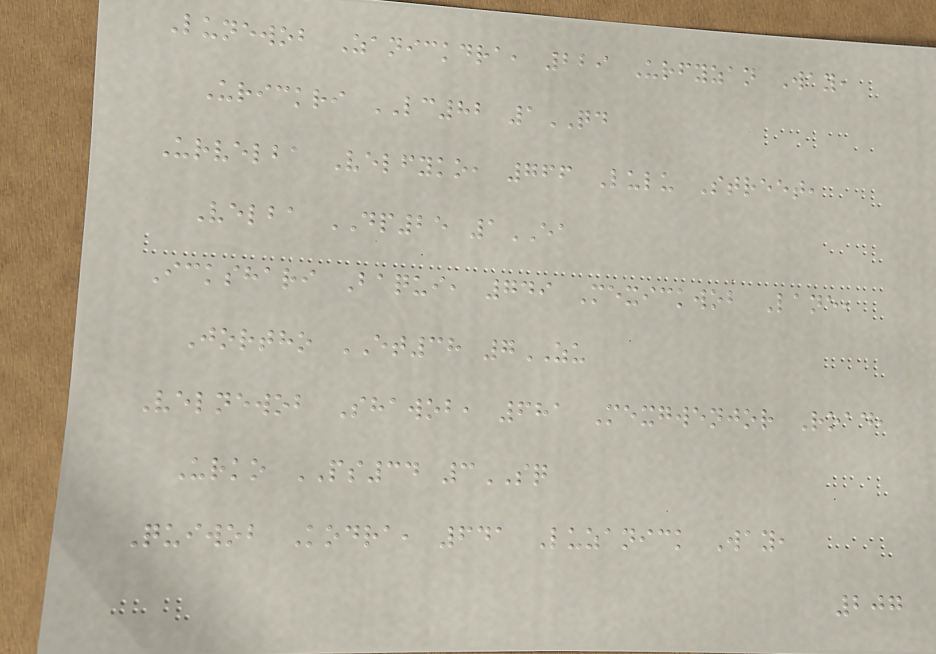Lunewob Zanickdra, 229 Urfyzan Way,
Urickri LC82 1QD
Urvelba Velfyko, 766 Lulu Street,
Velba DP25 1EA
Ickshari Baqui, 749 Mexickwob Lane,
Jortho ET38 7ZU
Velnewob Shawob, 681 Mexgwenjor Road,
Urko PS34 3SQ
Quiwob Kodra, 641 Luzanick Way,
207
